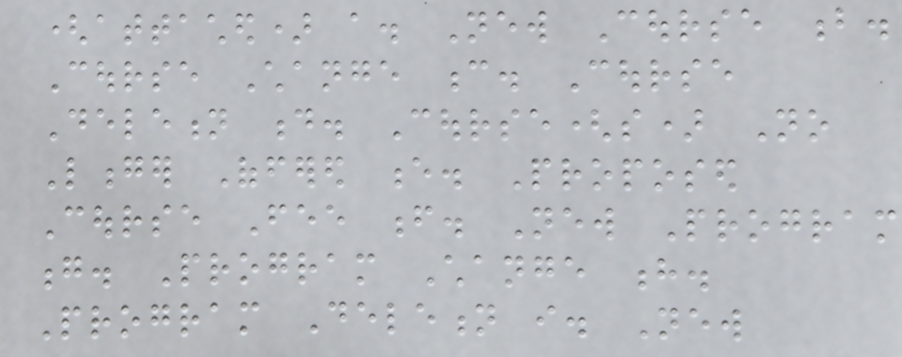(attached) a. New Course b.
Course Change c. Course
Deletion d. Course(s) No
Longer Offered e. Proposed
Course Fee f. New Program
g. Program Change h.
Program Deletion i. New
